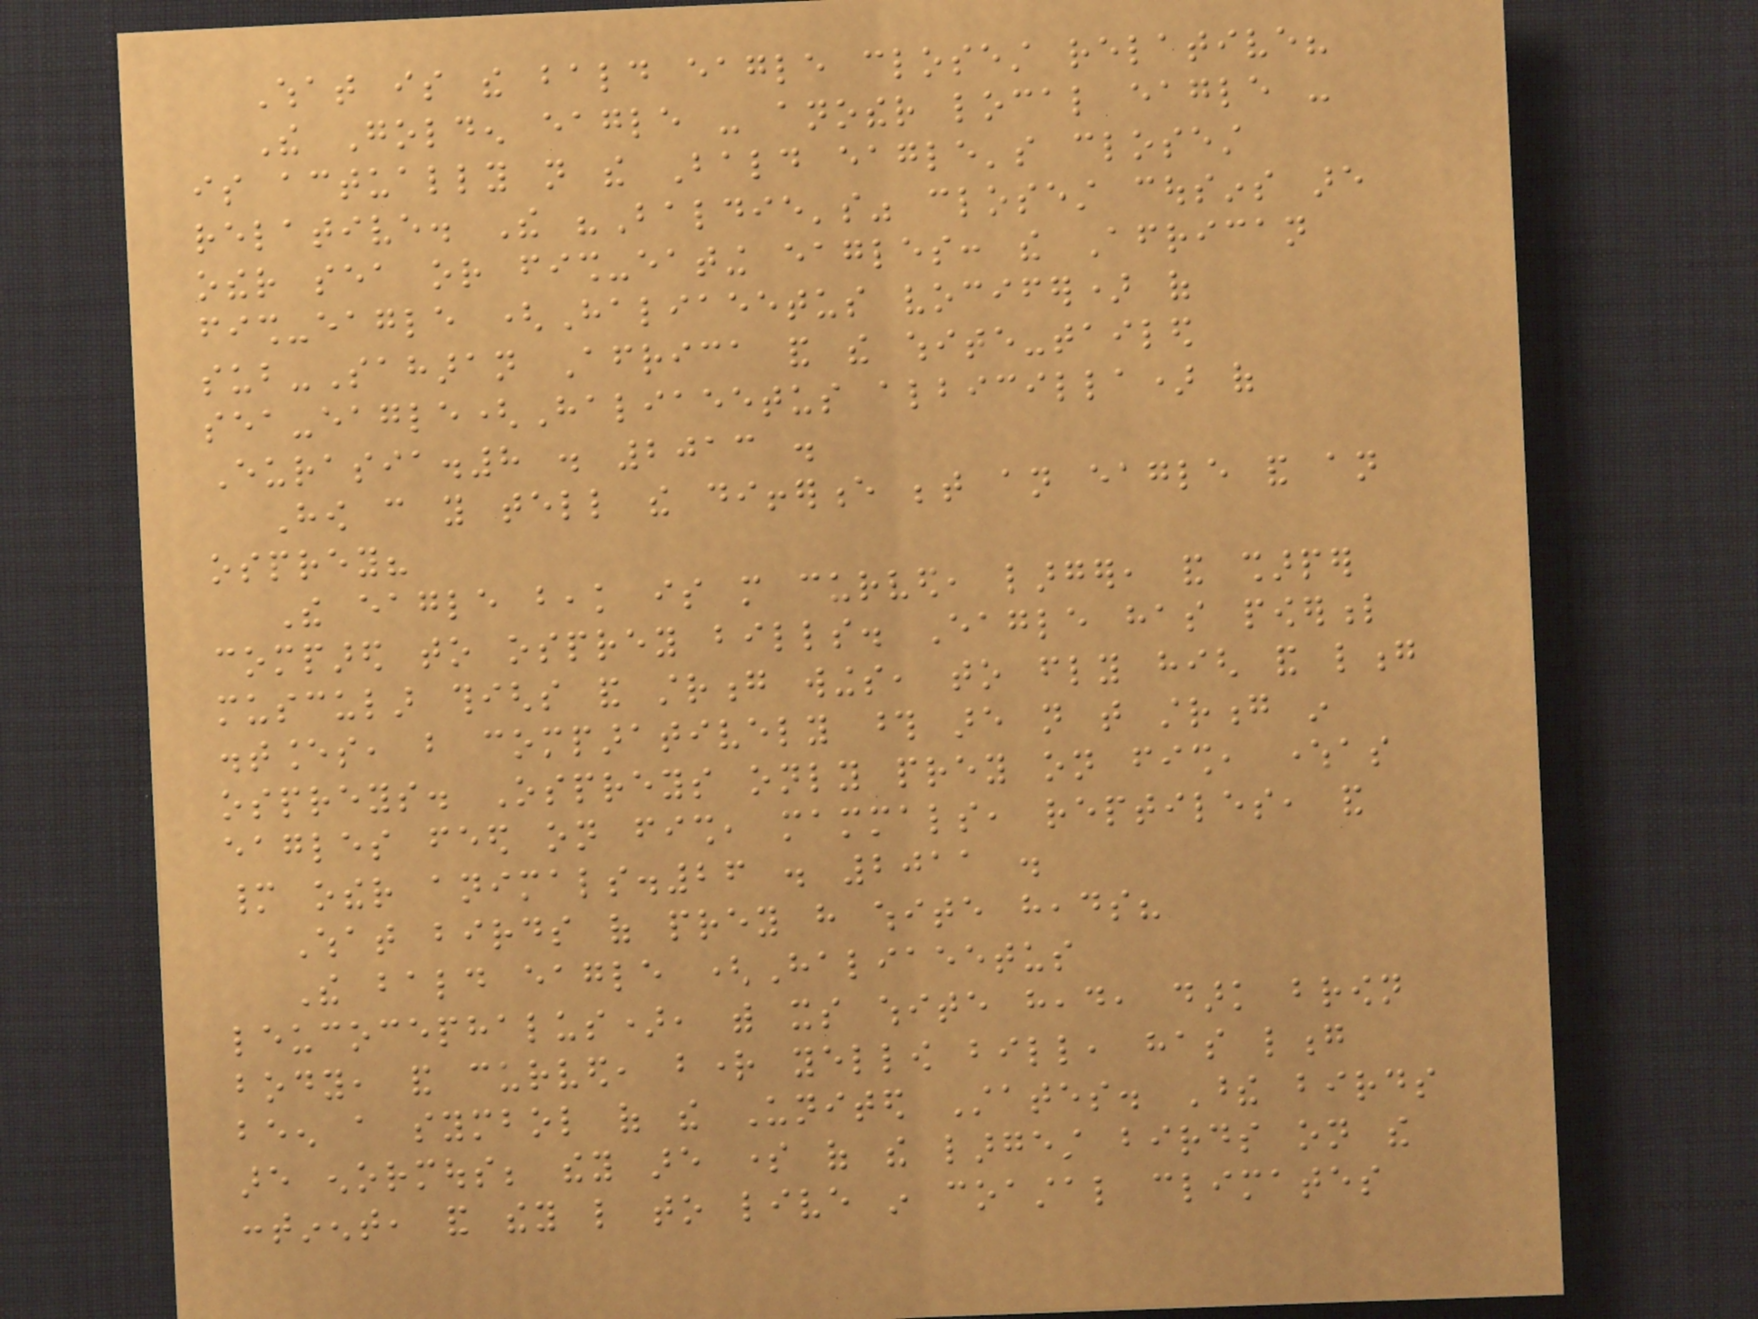What is the bald eagle closest relative?
The Golden eagle - another local eagle -
is actually not the Bald eagle's closest
relative. The "Baldie's" closest cousins are
other sea or fish-eating eagles: the African
fish-eagle (Haliaeetus vocifer) of
sub-Saharan Africa and the white-tailed
sea-eagle(Haliaeetus albicilla) of
Eurasia.8 . 2013 .
How can you tell the difference between an eagle and an
osprey?
The eagle beak is more curved, larger, and sharper
compared to osprey bills. Eagle has powerful
muscular thighs and strong wings, to fly high and long
distances, but comparatively those are not that strong in
ospreys. Ospreys only prey on fish, whereas
eagles feed on fish, mammals, reptiles, and
many other animals.26 . 2011 .
What birds of prey have white heads?
The bald eagle (Haliaeetus
leucocephalus), with its white head, dark brown
body, and curved, bright yellow bill, has long
been a symbol of the United States. These birds
are enormous; they are some of the largest birds on the
continent, and they like to live in coastal climates
